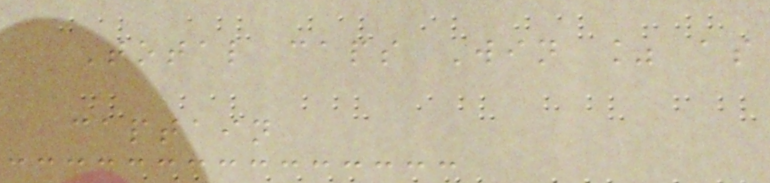Total caps Win % as
captain
